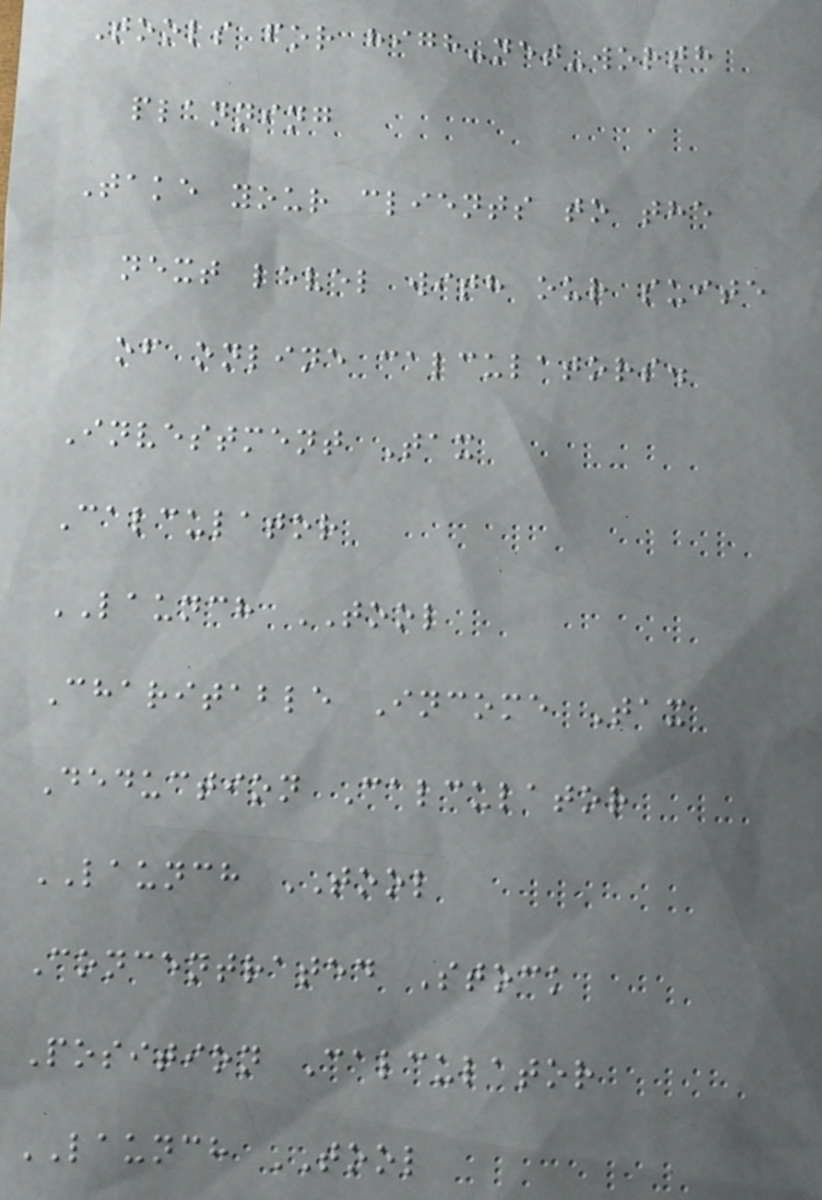Tools for high-net-worth
planning
Take your clients to the
next level with our suite
of online calculators.
Investment Tax
Calculator
LAUNCH TOOL
Charitable Income Tax
Deduction Calculator
LAUNCH TOOL
Concentrated Stock
Position Calculator
LAUNCH TOOL
